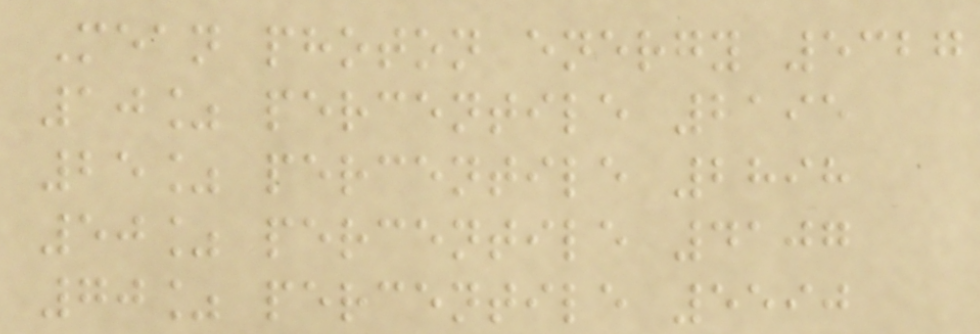Mean photon energy 5327
10% percentile 2195
25% percentile 2898
50% percentile 4107
70% percentile 5590
